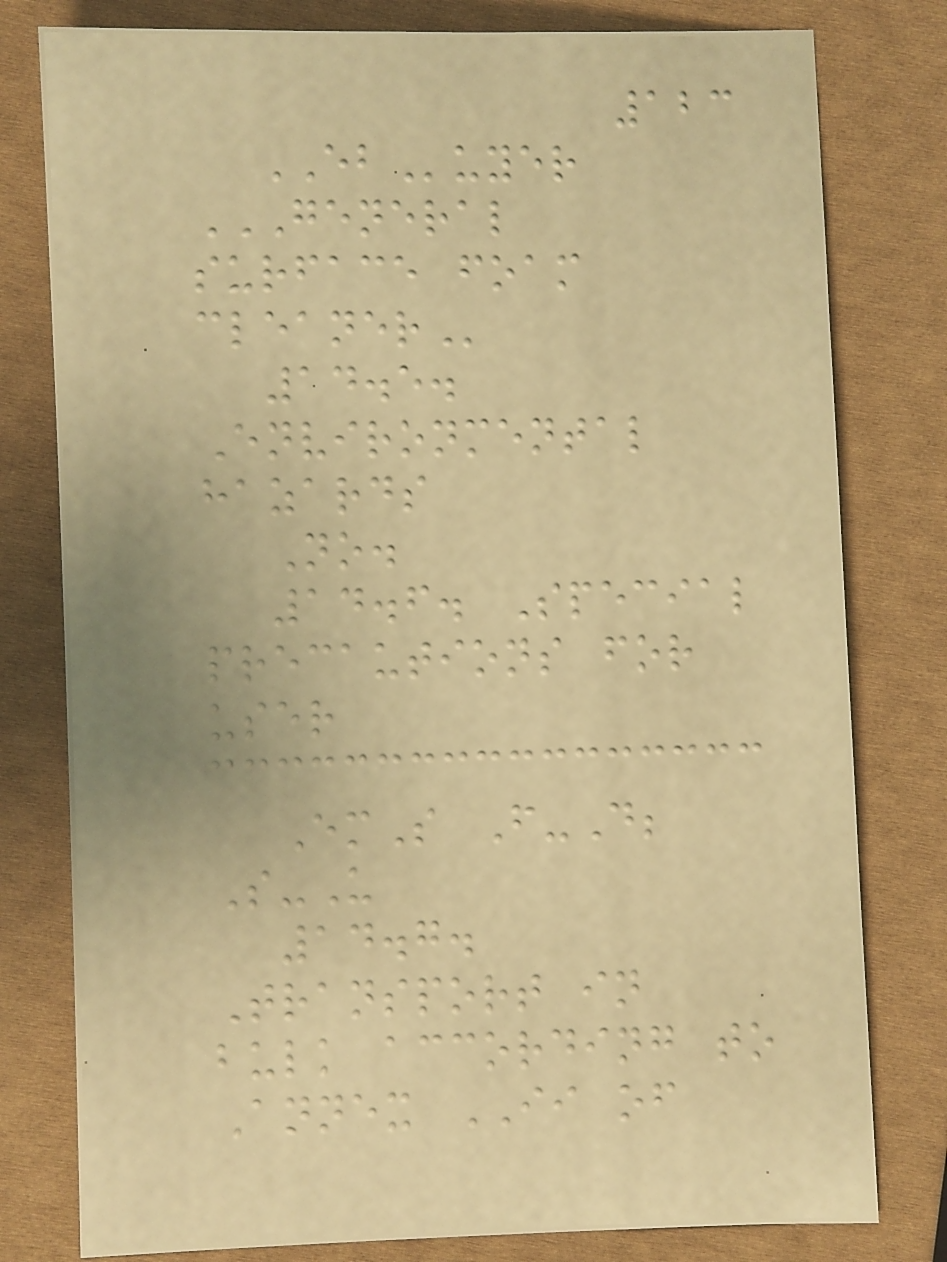123
EBuyer
GENERAL
SURFACE FOAM
CLEANER
14.5.
Environmental
hazards
No.
14.6. Special
precautions for
user
EmS F-D;
S-U
14.7.
Transport in
bulk according to
Annex II of
